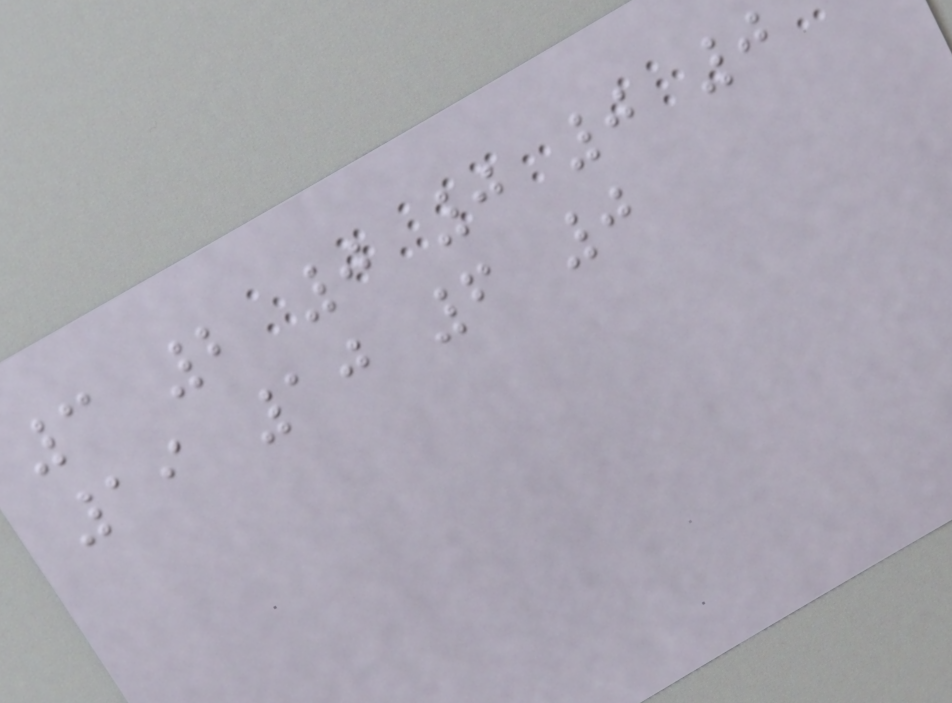3 2 0 0 0 0
19 10 6 0
